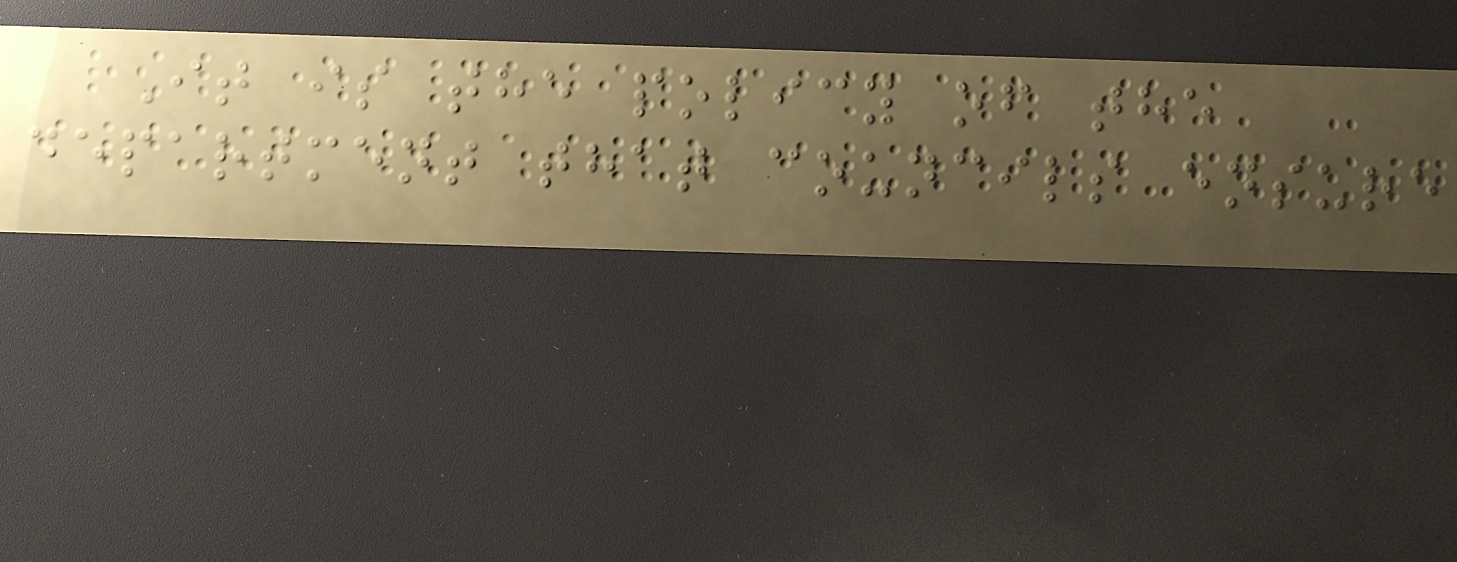It is the policy of the
department that councils ensure
